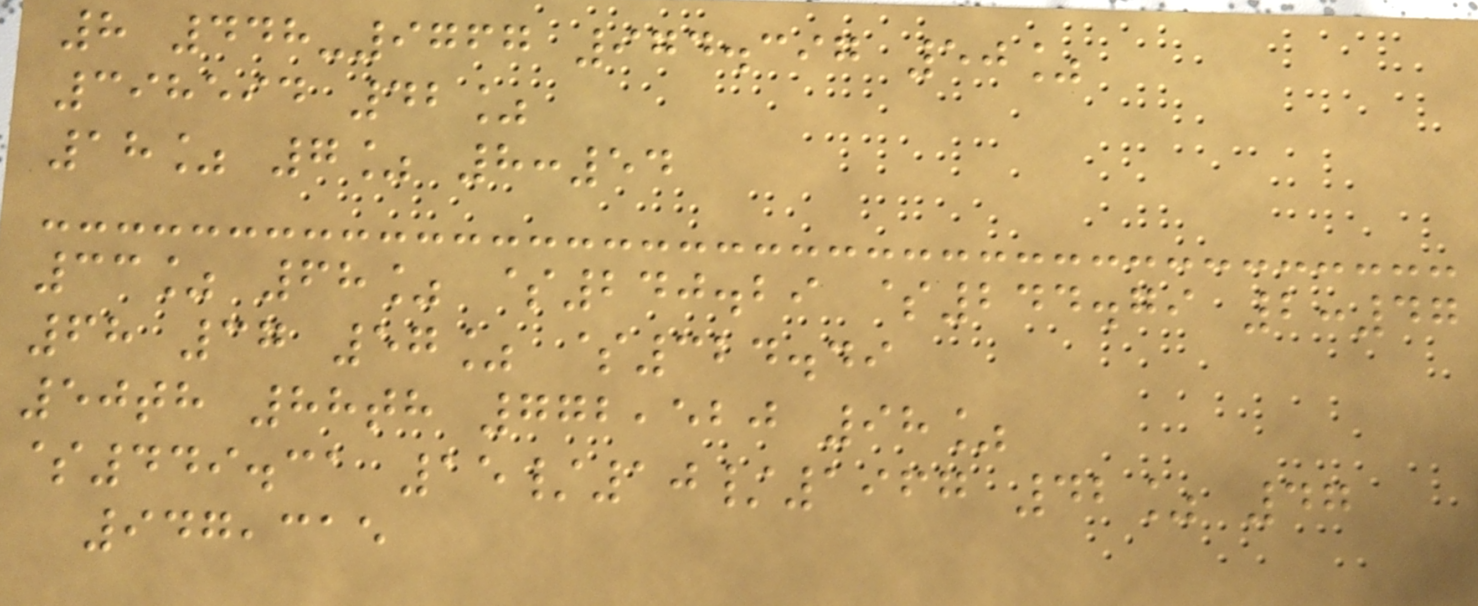8 448-9767 974.397 50%
398594 42%
18% 7% 8:54
33% 68% $240.29 $244.79 2:47
68 37 57% $324.49
50th 88th 772,520 98%
$449.31 15/10/1967 42% 47
947,315
